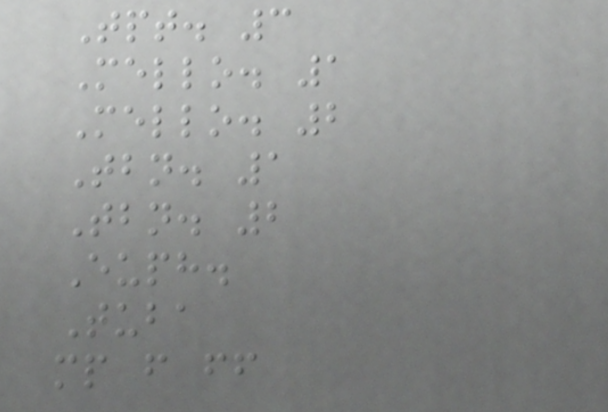Tpt. 3
Mello. 1
Mello. 2
Tbn. 1
Tbn. 2
Euph.
Tuba
mp f ff
